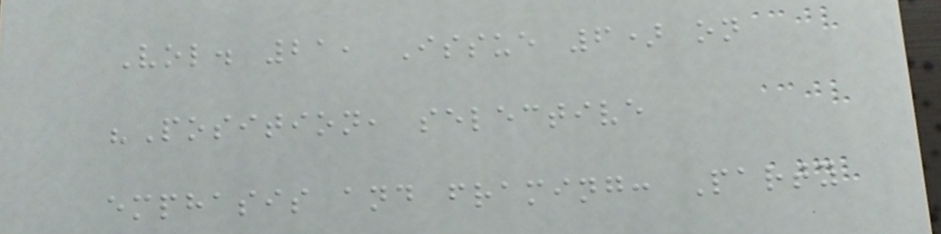Vol. 21, Issue 6) on
"Position, selective
emphasis and framing: Party
